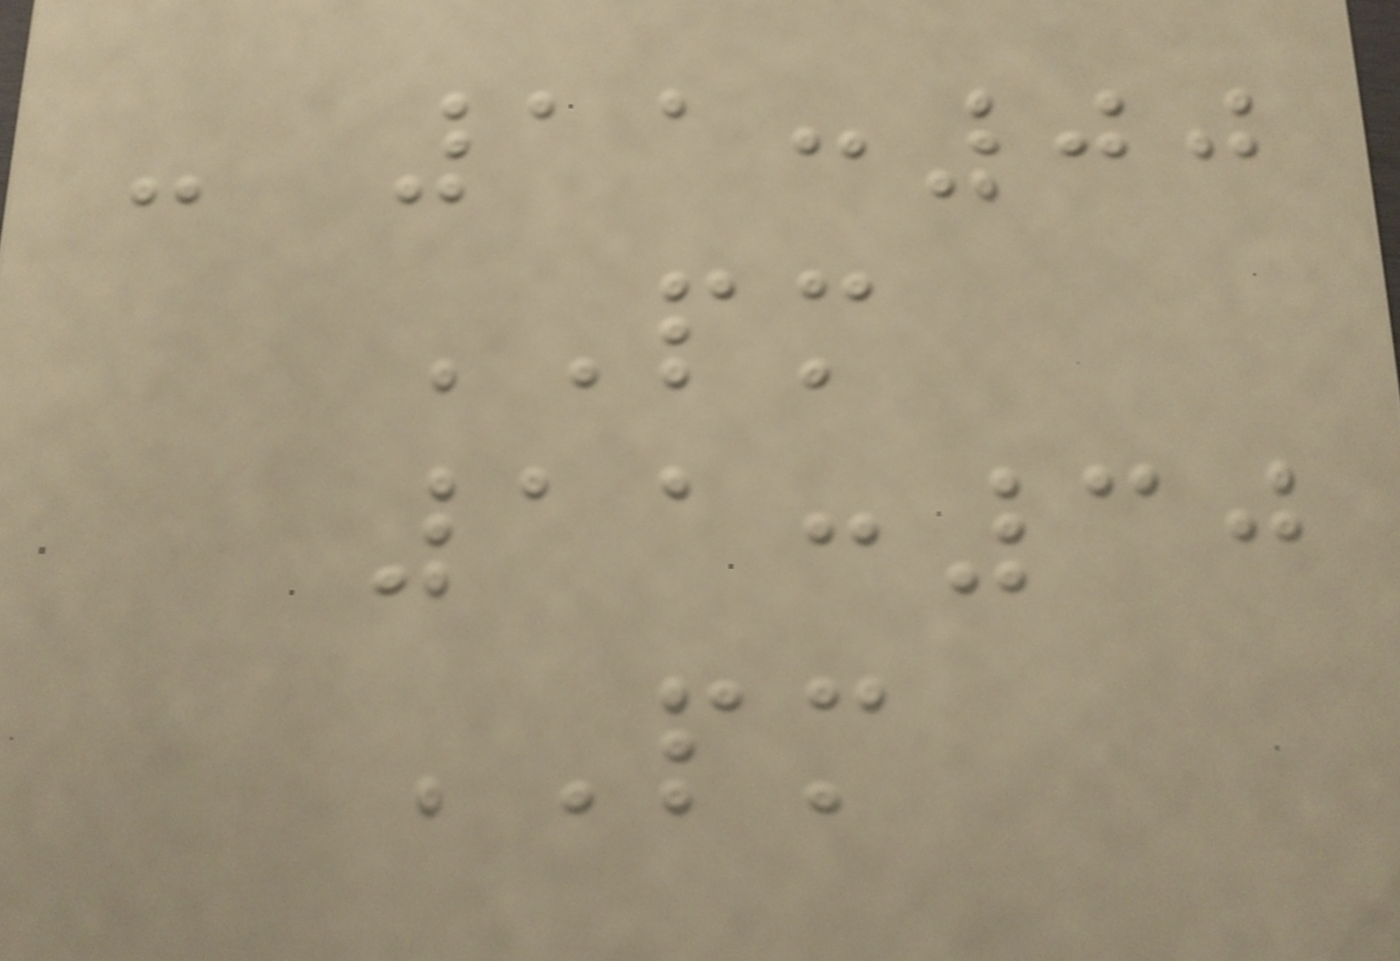- 11:00
PM
11:30
PM
